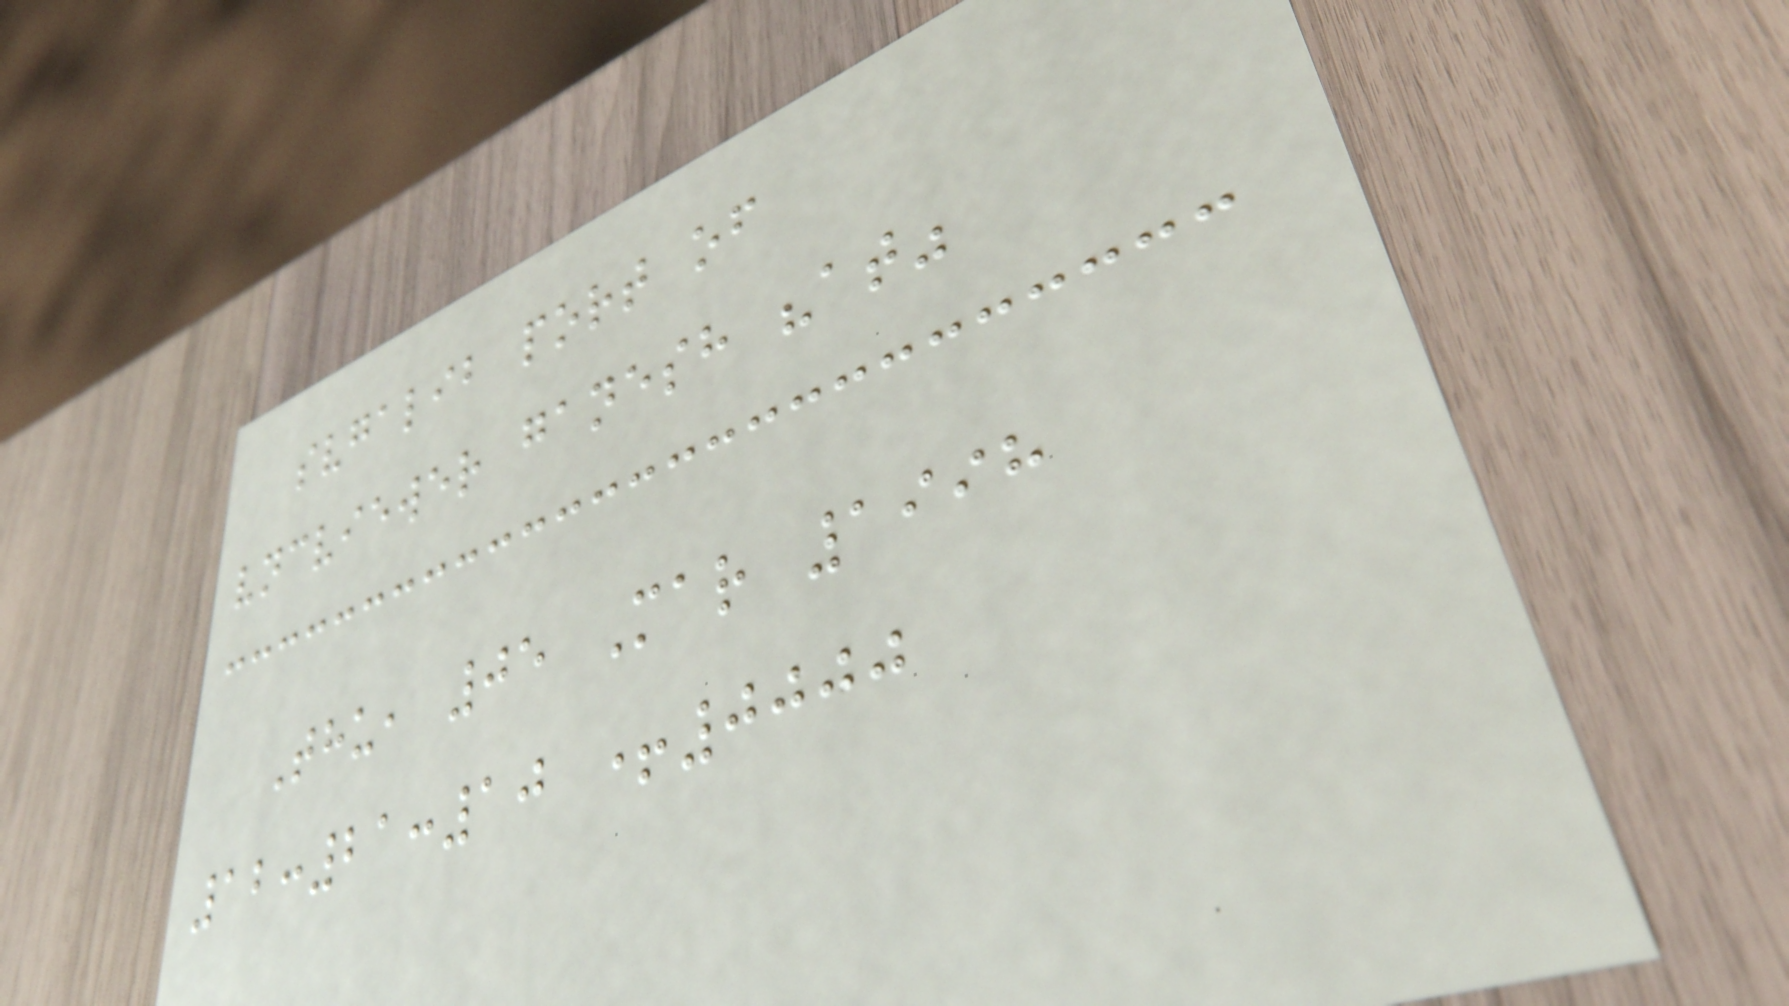svgalib port of
vncviewer ganesh "at"
Thu, 05 Mar 1998
12:21:10 +0000
